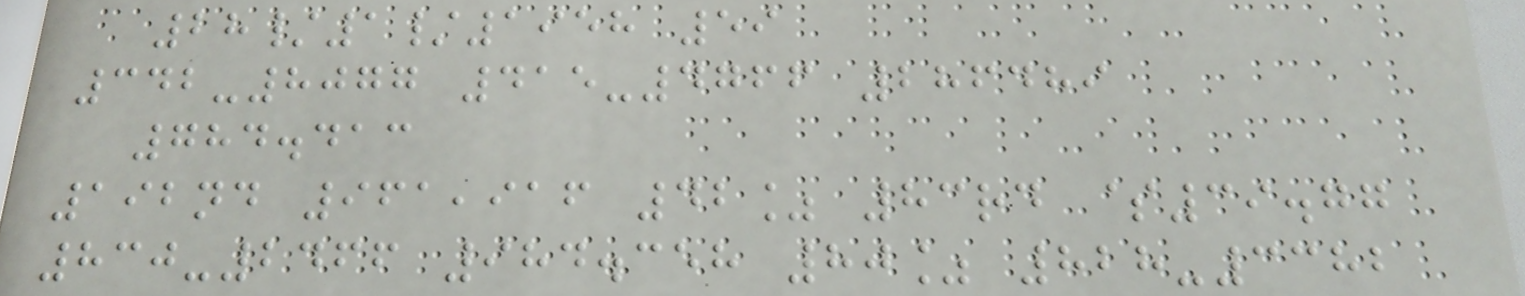28/1/1958 59
342-8077 415-4766 286489
784.413
192nd 961,916 42% 83rd $39.77
830-2466 984.358 80% 828-3382
